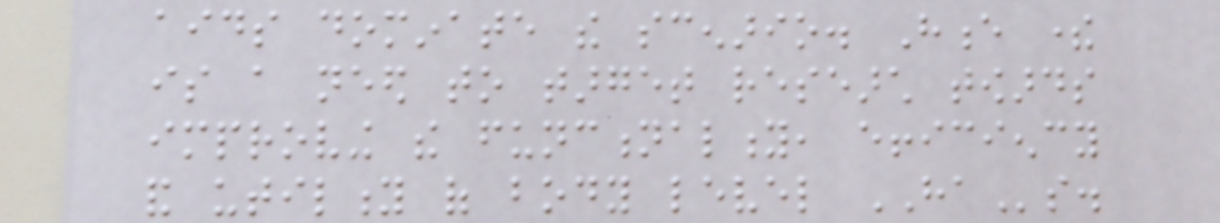aids dominate the scenario. Hence there
is a need to target research towards
improving the functionality, efficiency
and utility of body level HAs.
